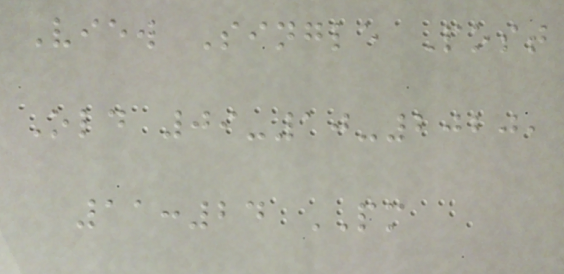View Single Post
Old 09-10-2020,
11:24 PM
